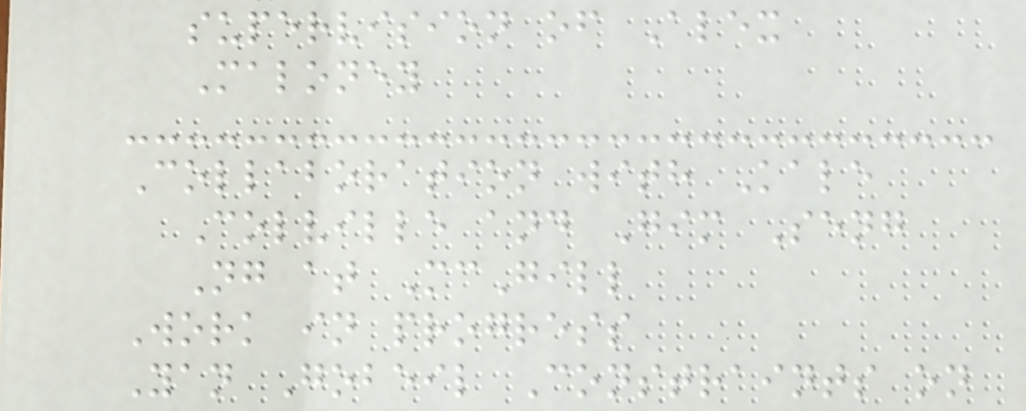supervision of Alex
Maloney
Collaboration with Kale
Colville and Gim Seng
Ng at McGill
Work in progress
Yan Gobeil Constraints on
